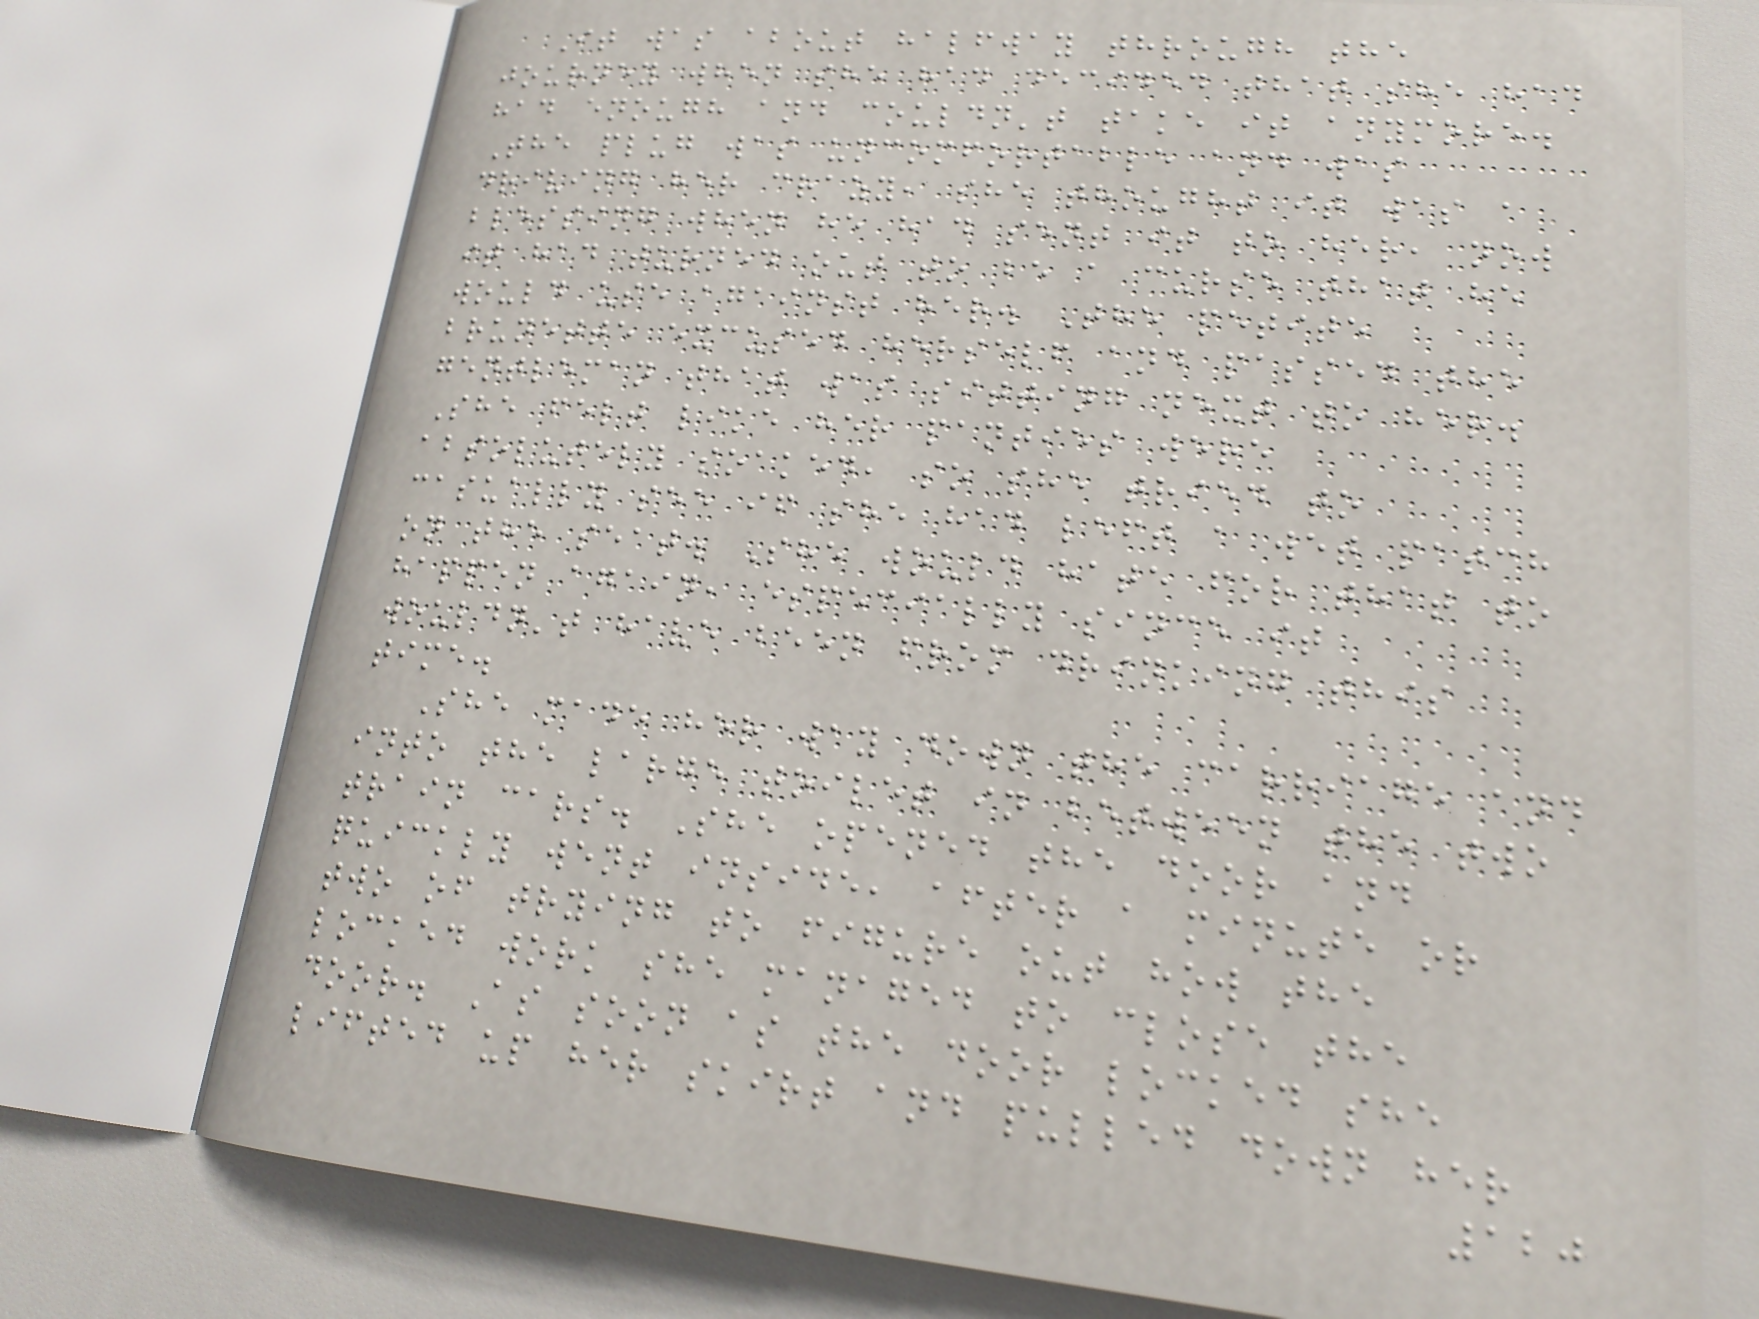It was about halfway through the
journey when she had decided that she had
had enough and couldn't take it anymore.
The plug was uncomfortable and was
driving her crazy, she thought it was a
blessing when he had sent it to her, now
it had turned out to be a curse that he
would use against her. The petite
brunette excused herself and passed the
gentleman that was sitting next to her.
She felt like her panties were
absolutely soaked, so she tried to
casually see if she had left a wet patch
on the seat. She would hate for that to
happen again, especially since it
wouldn't have been from drinking this
time.
She made her way down the carriage and
into the large toilet in between the two
train cars. She opened the door and
quickly went inside, after a minute or
two of trying to figure out how the
locked work she managed to close the
door. As soon as the door locked she
lifted up her skirt and pulled down her
120
